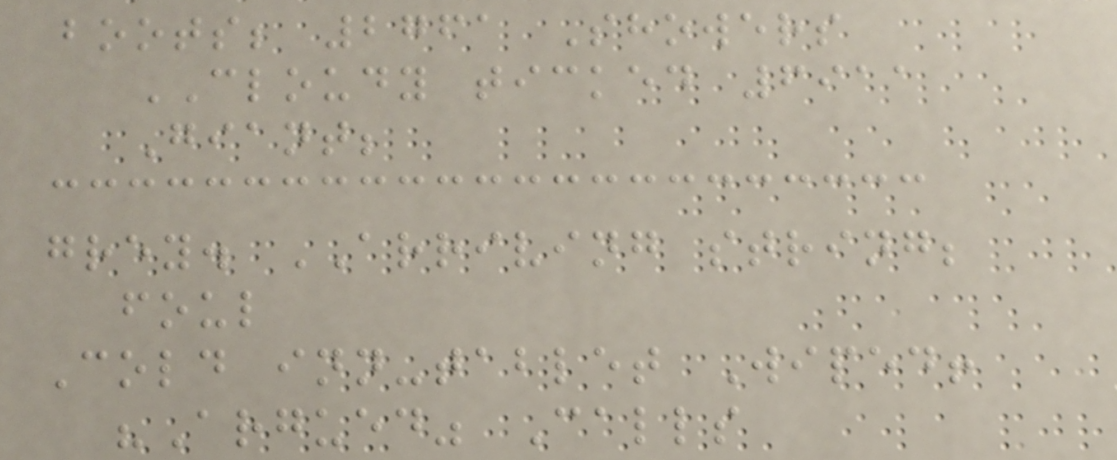boots; 2761 Showers
CLOUDY ticked 6911
Giant;
grey. ARRIVING string;
foul
Cold inn-tablet Wiped!
"Argued" Calls
